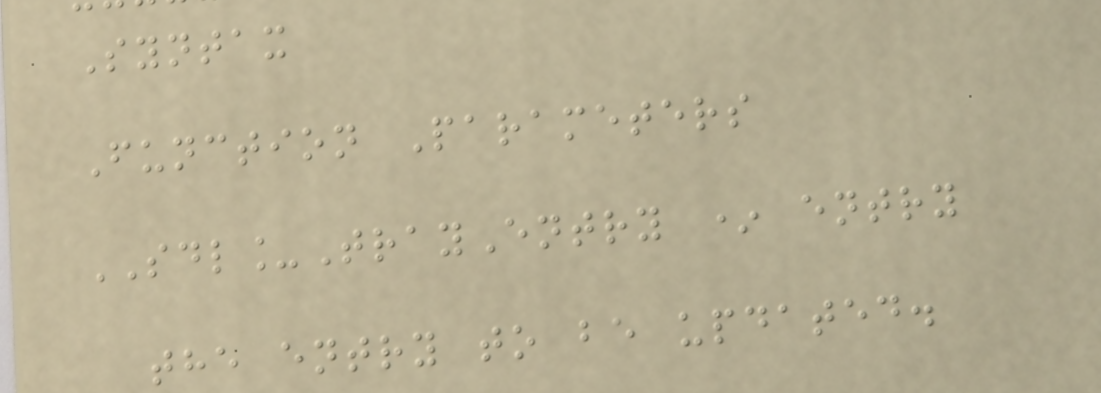Syntax
Function Parameters
SDL_TrayEntry * entry
the entry to be updated.
